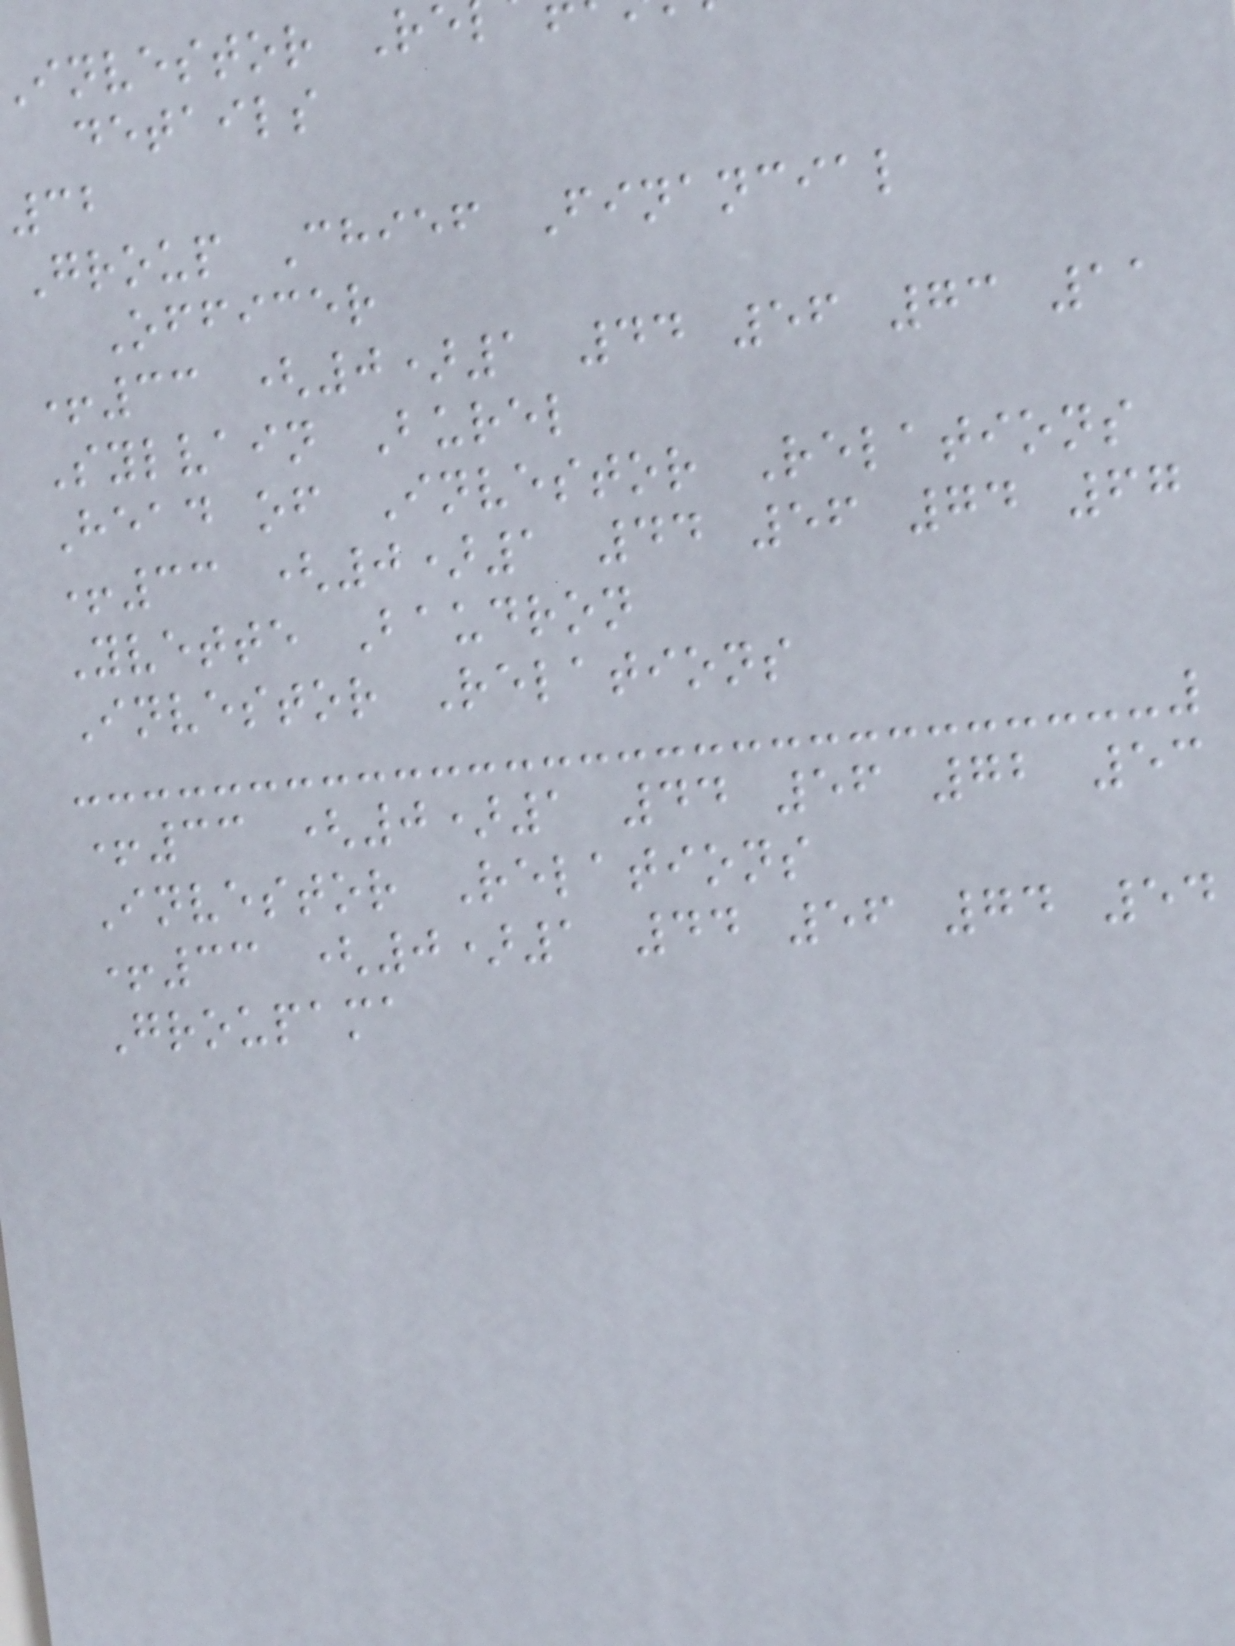investor R
details
32
Group Chief Financial
Officer
+33 (0)1 44 56 73 11
Sylvain Burel
Head of Investor Relations
+33 (0)1 44 56 74 67
Yvette Baudron
Investor Relations
+33 (0)1 44 56 72 53
Investor Relations
+33 (0)1 44 56 74 54
Groupama
